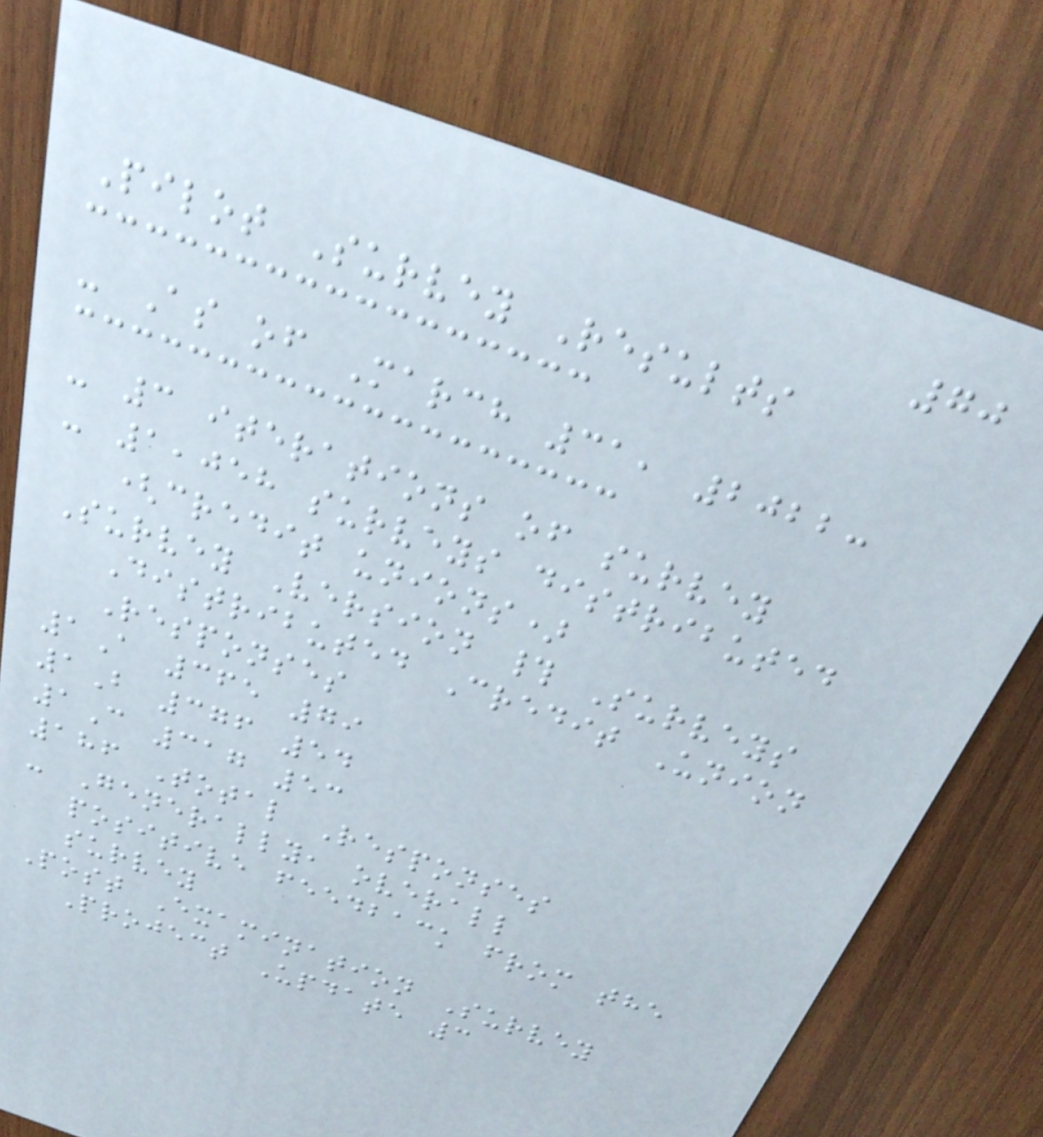70
Pilot Survey Results
- As of March 31, 2022:
- 3 iterations of survey
- 1,058 surveys distributed
(credit unions)
Survey Version # Surveys
Distributed Credit Union
Responses
1A 365 79
1B 376 54
1C 317 53
186 Total Responses
- Generally, overall
positive feedback from the
survey
Post Examination Survey
Project Update 3
